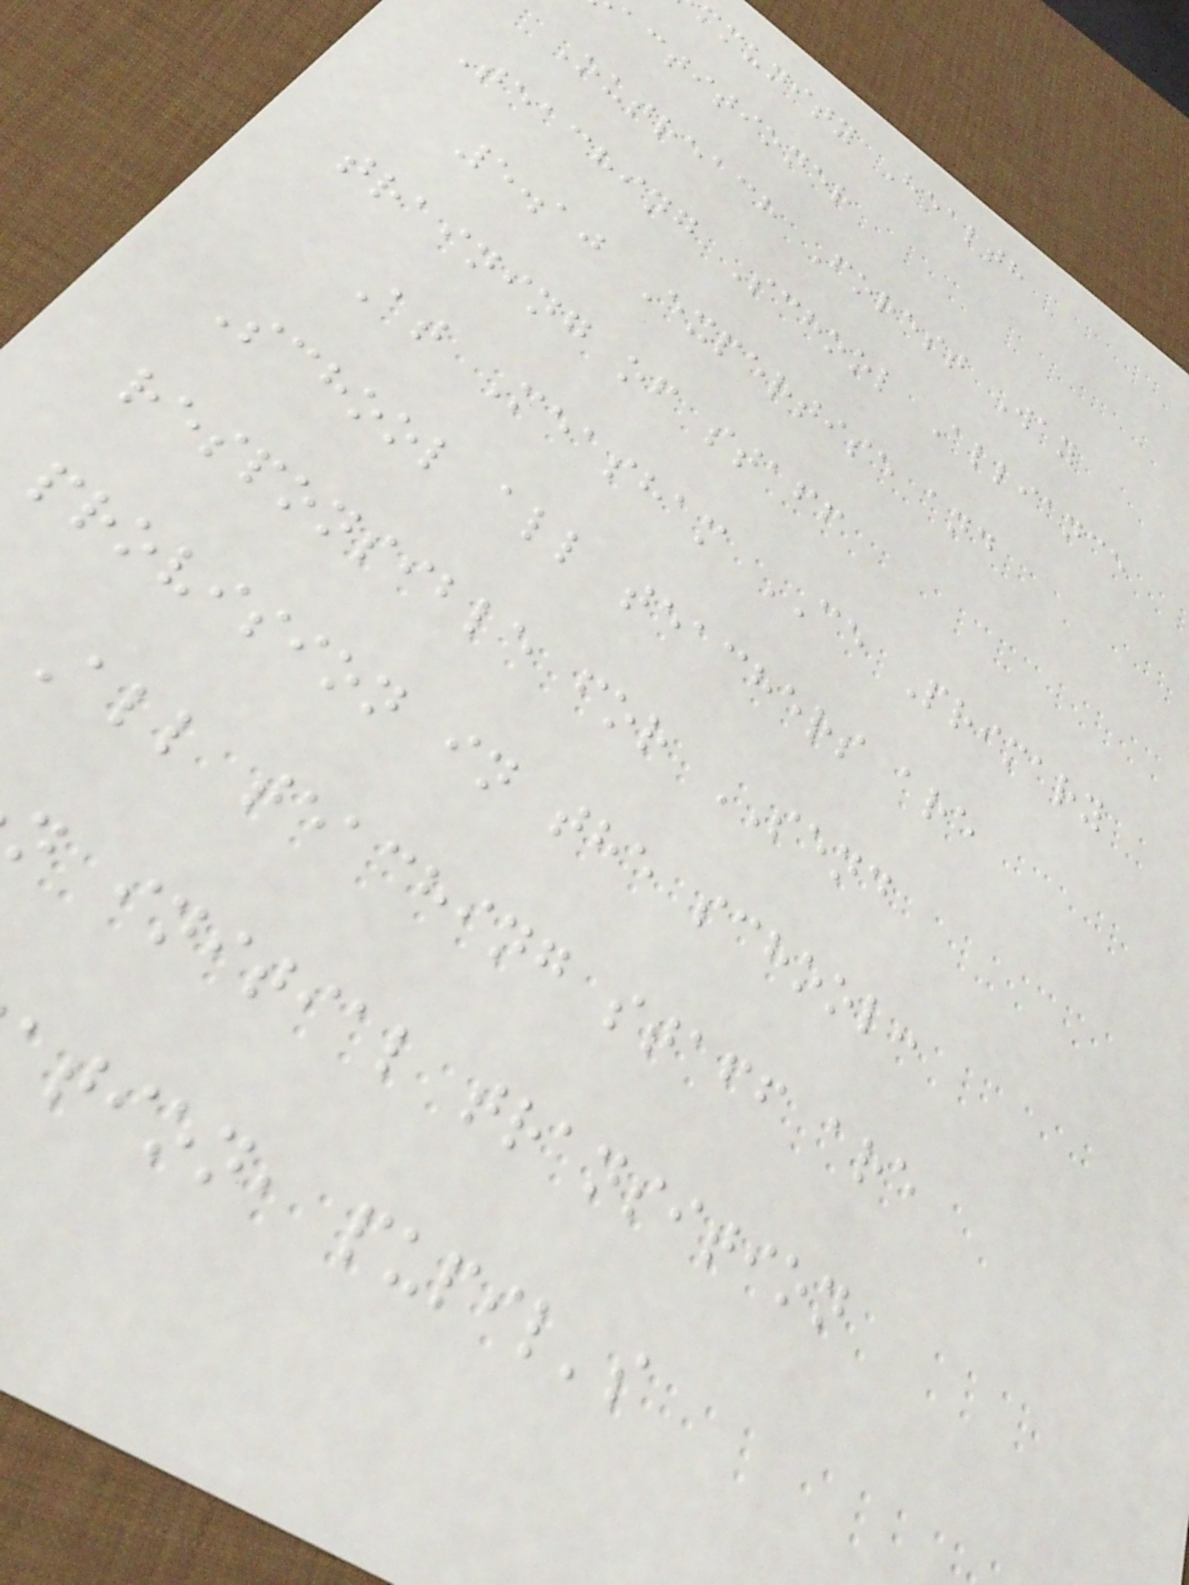mmunity Health
actitioner
Outreach Forest Way
Teaching School Alliance
5.10 Expertise and
training of staff
At Measham CE Primary
School all teachers are
responsible for SEND
provision in the school:
All teaching staff are
n initial transition
tion, pupil's
